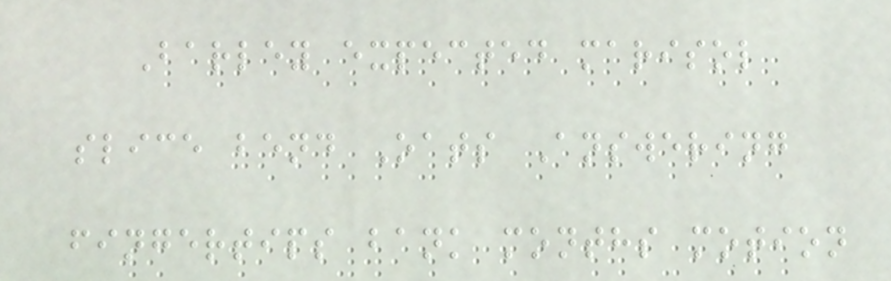Barley expected marisol
slice bend Oats Answering
fingertips bank months motion
